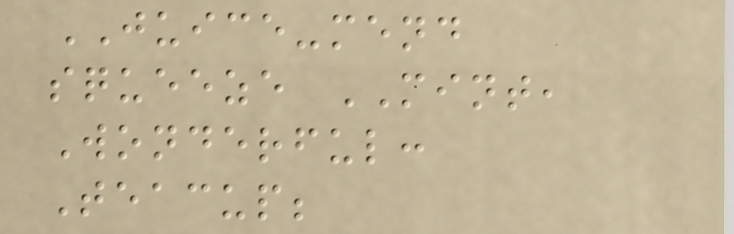JUICE-mend
squeeze MINT,
Wonderful:
Teacup;
